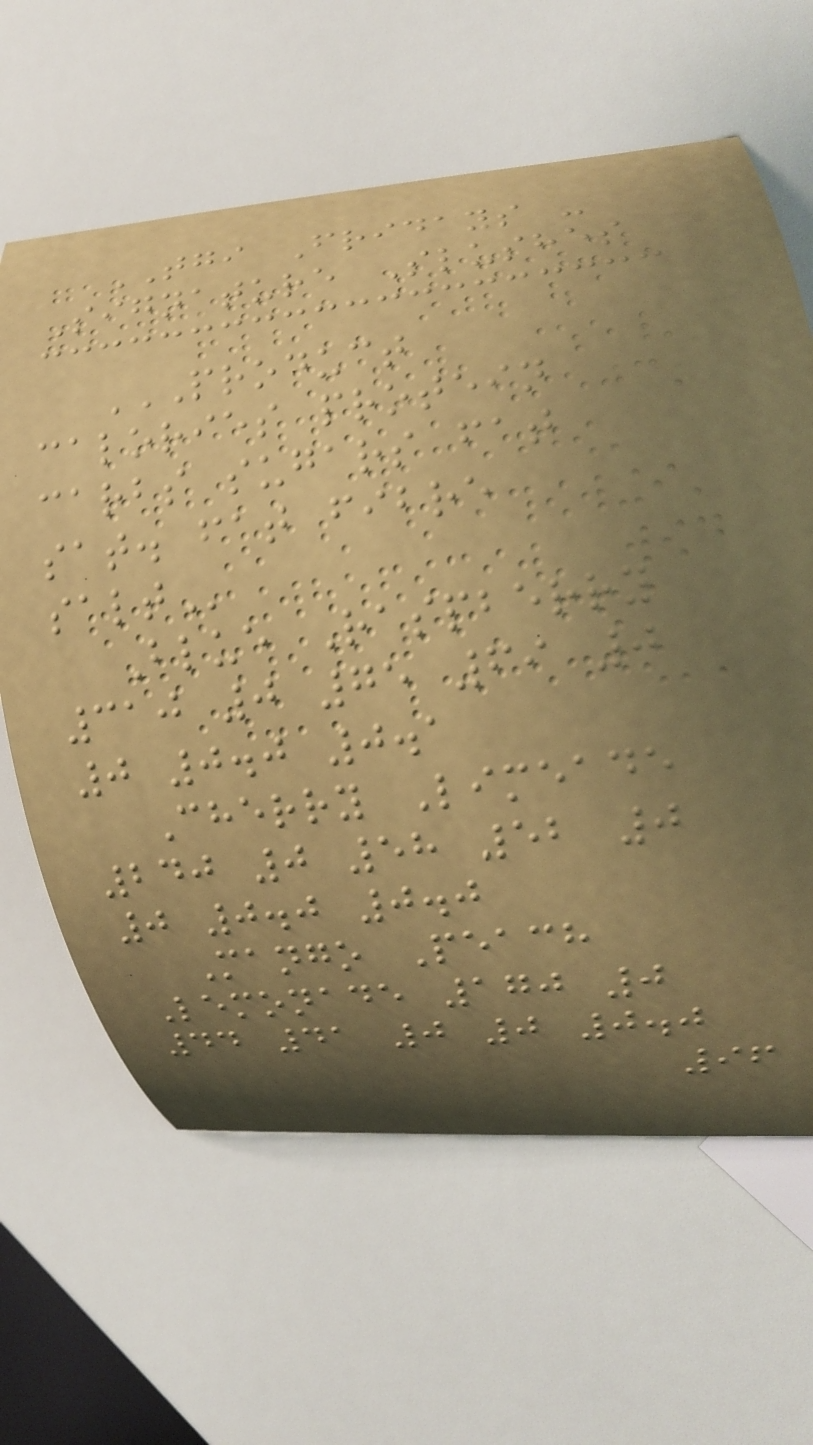TGI Fridays -
Signature Slushes
PRODUCT
CALORIES PROTEIN
CARBS SUGARS FAT
SAT. FAT FIBRE
SALT
Blue Raspberry
310 0 75 69 0
0 0.0 0.1
Cherry Limeade
240 0 58 52 0
0 0.0 0.0
Mango Peach
Lemonade 170 0
44 41 0 0 0.0
96
